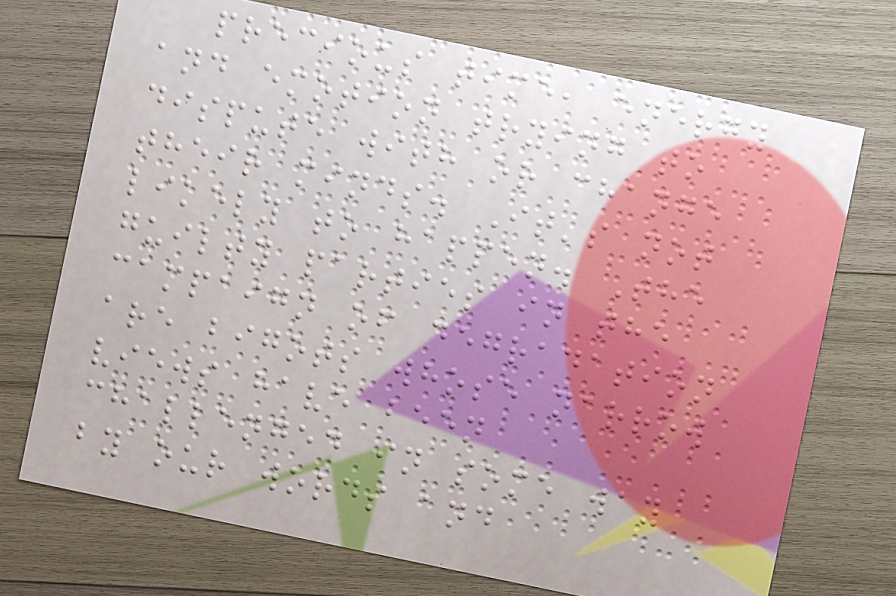precious time, energy
and emotion trying to
dispute with or change
their minds. It's not
likely to happen. The
guilty parties in the
campaign of degradation
are bigots whose narrow
views have been
challenged in some way
by our words and
